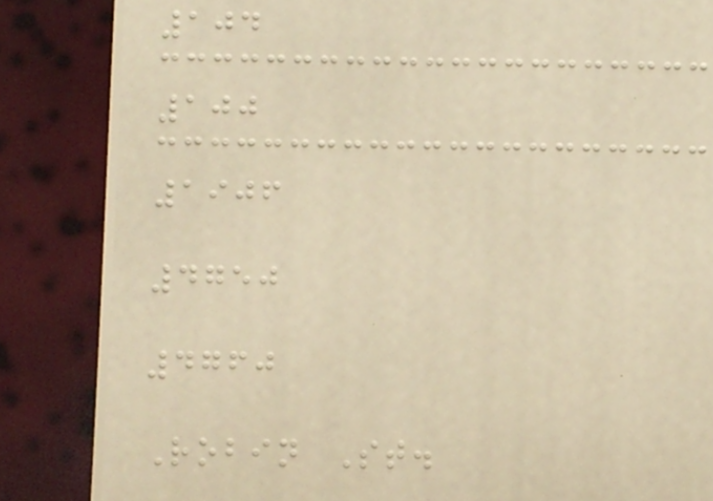104
100
1906
4750
4760
Robin St.
